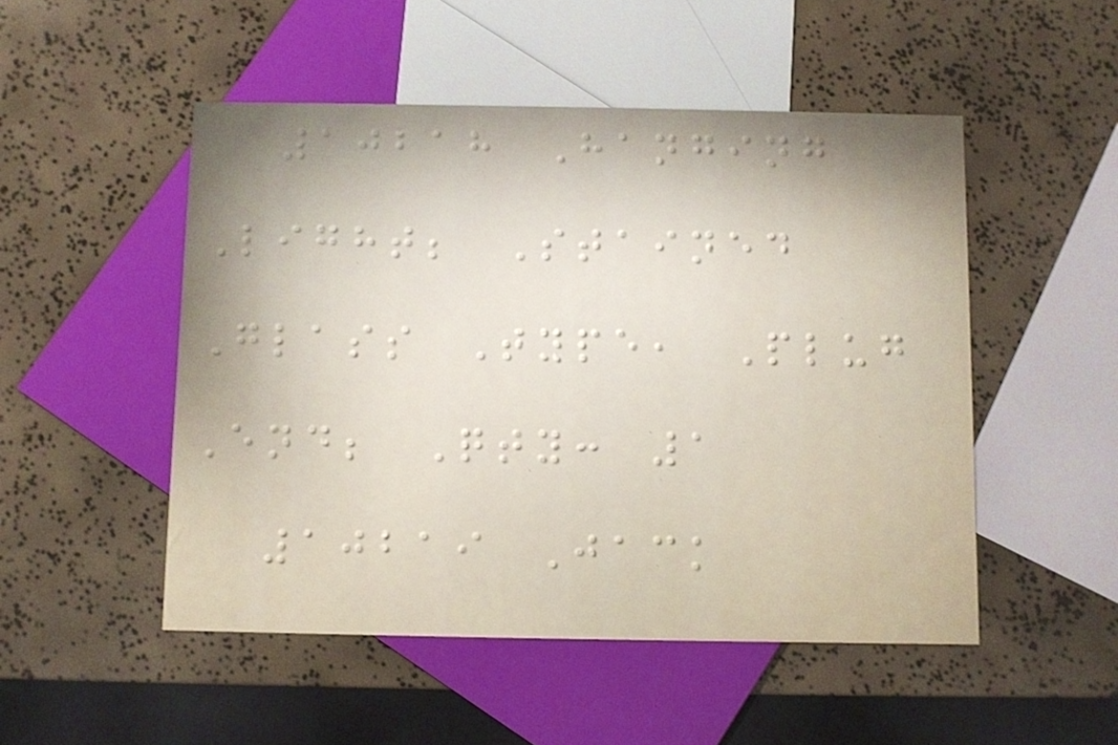10218 Hanging
Light; Stained
Glass Type, Plug
End; Qty: 1
10219 Jack
